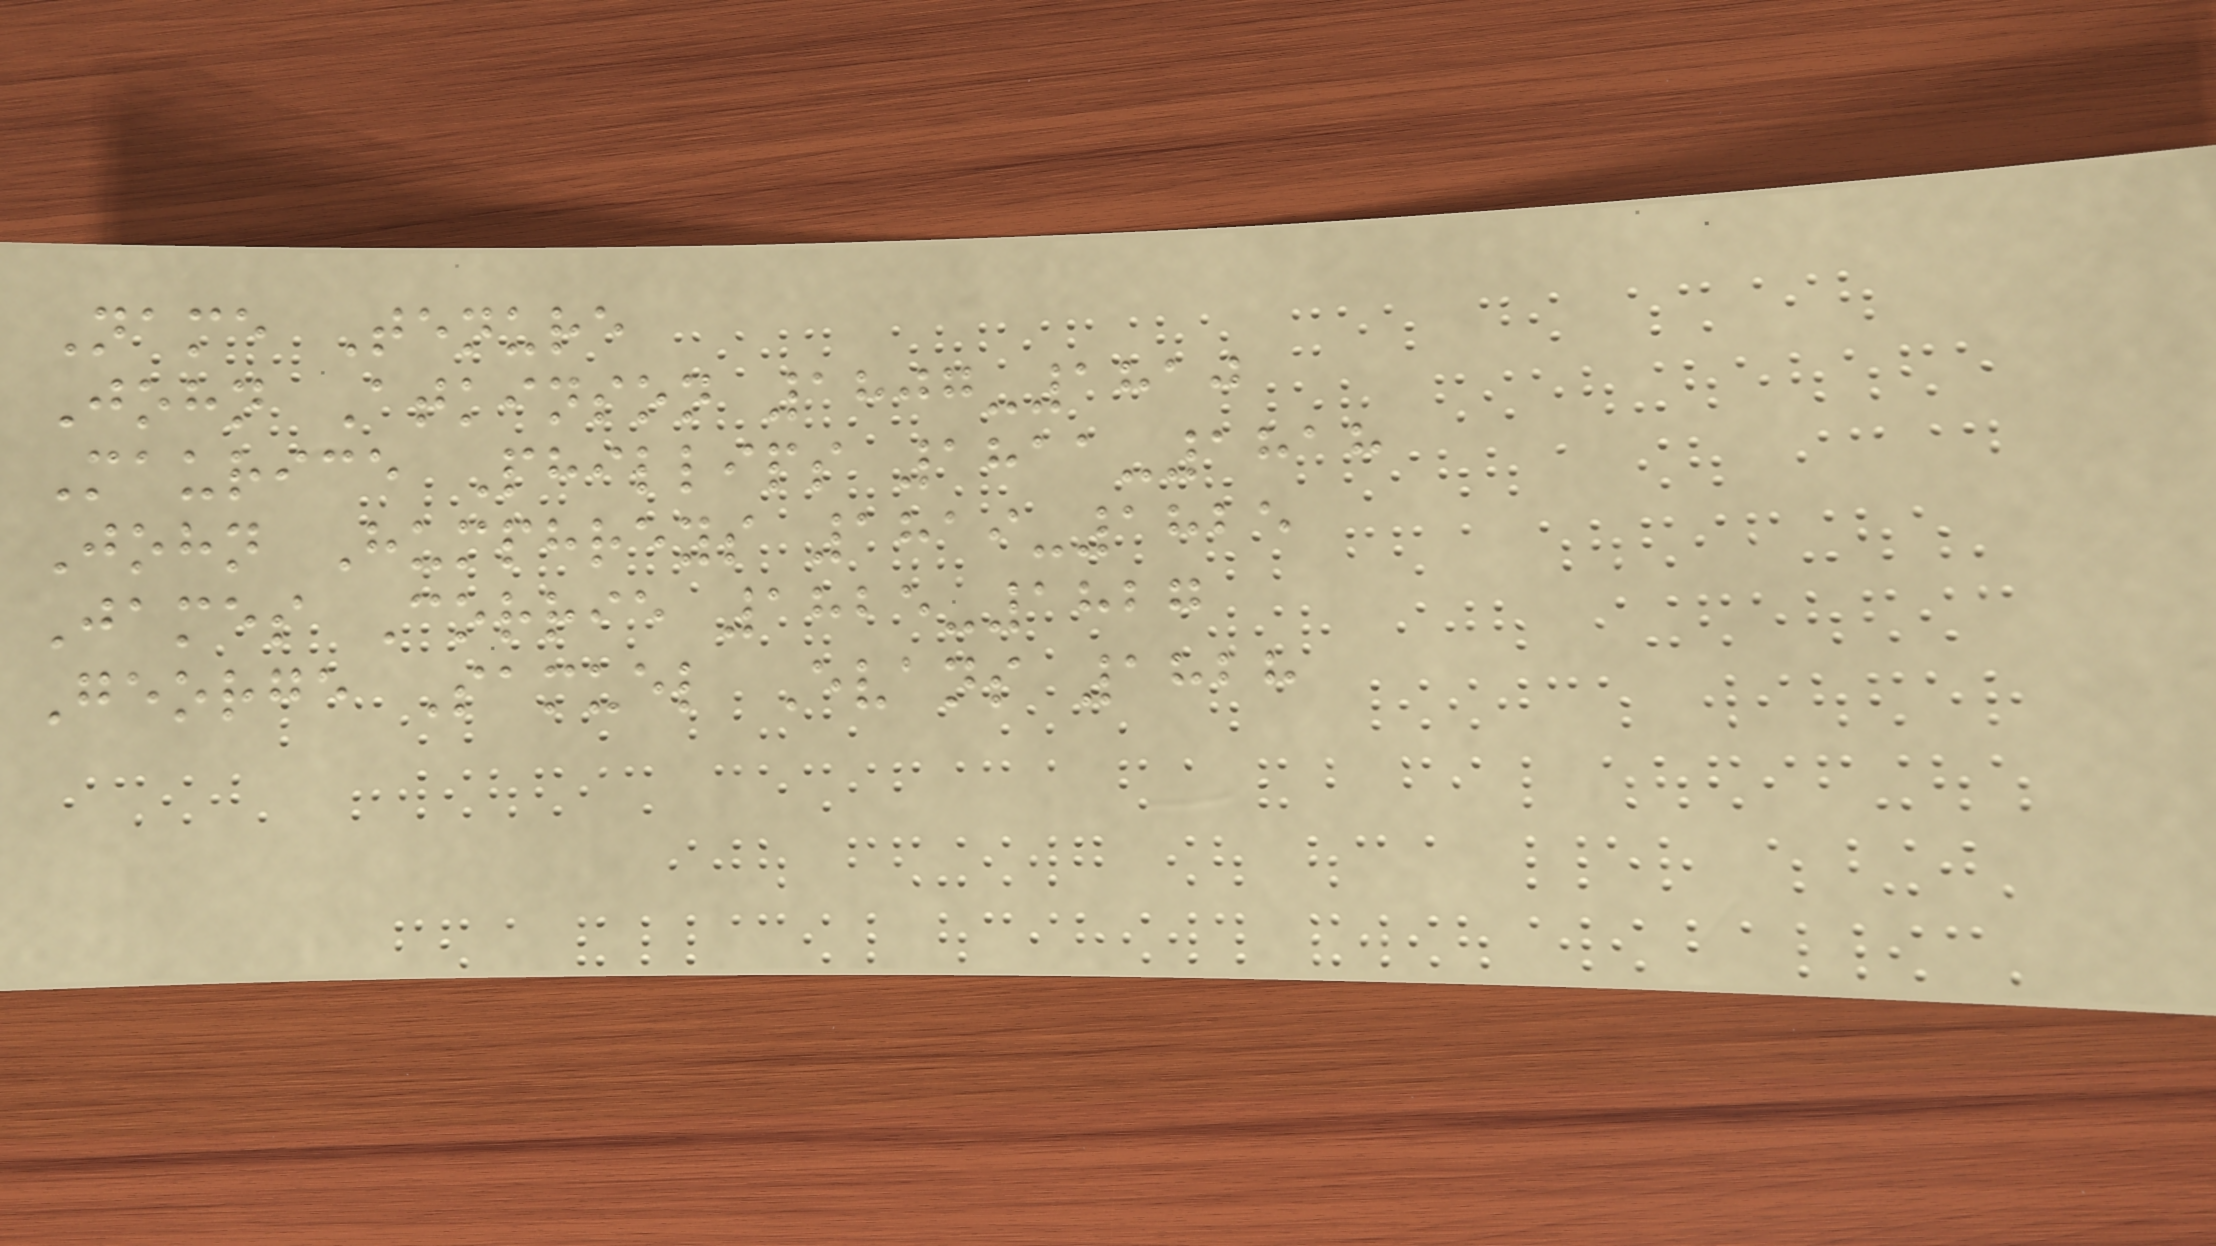Name Tenure
John Atkinson 1807-1810
Maurice Phillips 1811-1818
John Humphreys 1819-1825
James Corrie 1825-1827
George Samuel Evans 1828
